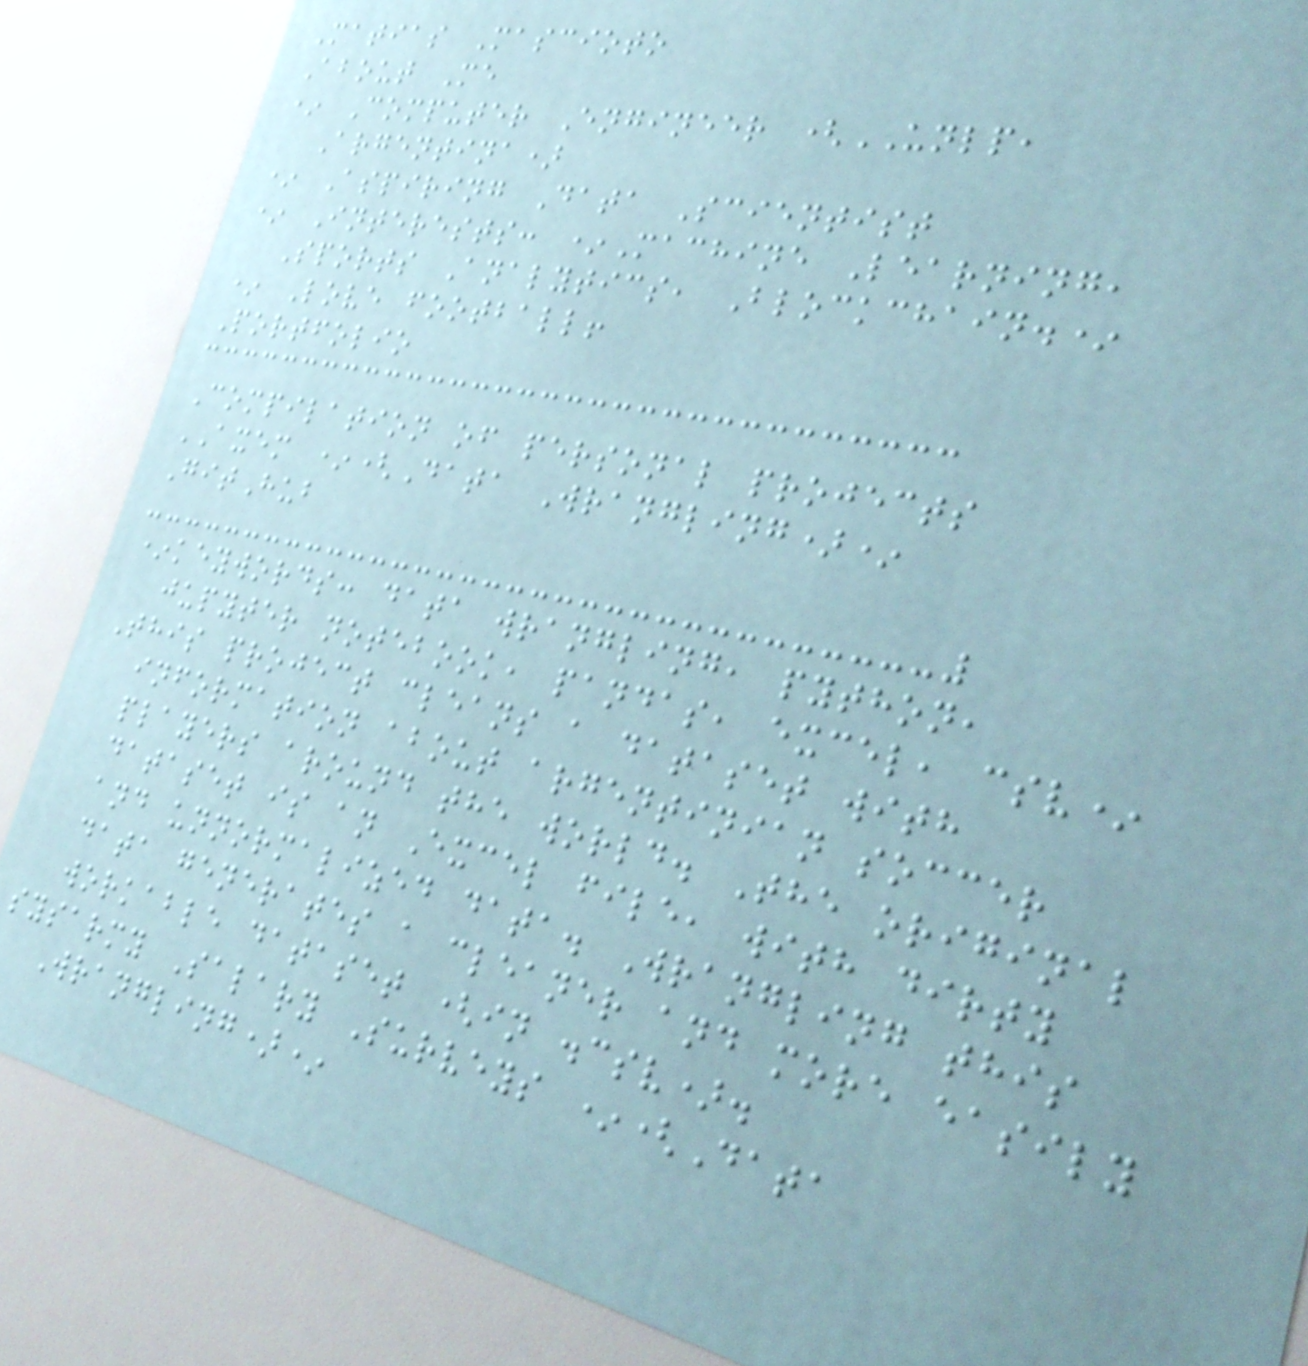Matias Mascioto
About Me
* Computer Engineer (UNLP,
Argentina)
* Aspiring Data Scientist
* Interests: *Machine Learning,
Sports Analytics, Blockchain.*
* Love football!
Portfolio
Compilation of personal projects
AXEM *(Data Wrangling)*
GitHub
*keywords: data wrangling, python,
jupyter notebook, pandas, excel, csv*
This project cleans a dataset with
information about argentinian soccer
players around the world. The original
dataset is an Excel file, with dirty
and unnormalized data. Wrangling this
data generates a cleaner and more easily
workable dataset (in .csv).
sysarmy Salary Surveys *(Data
Wrangling)*
